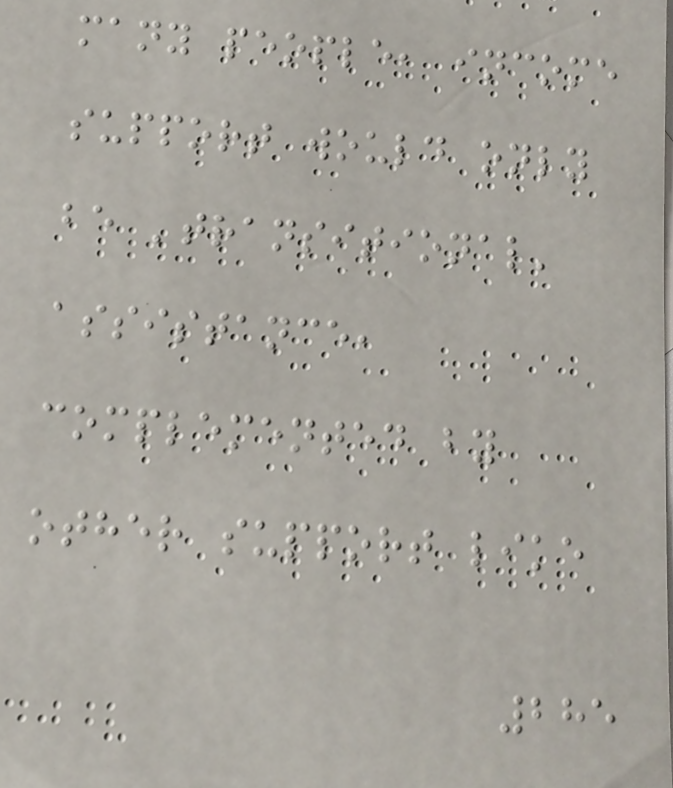many people, income
support would only
be 'transitional'
assistance,
complemented by
other support like
285
